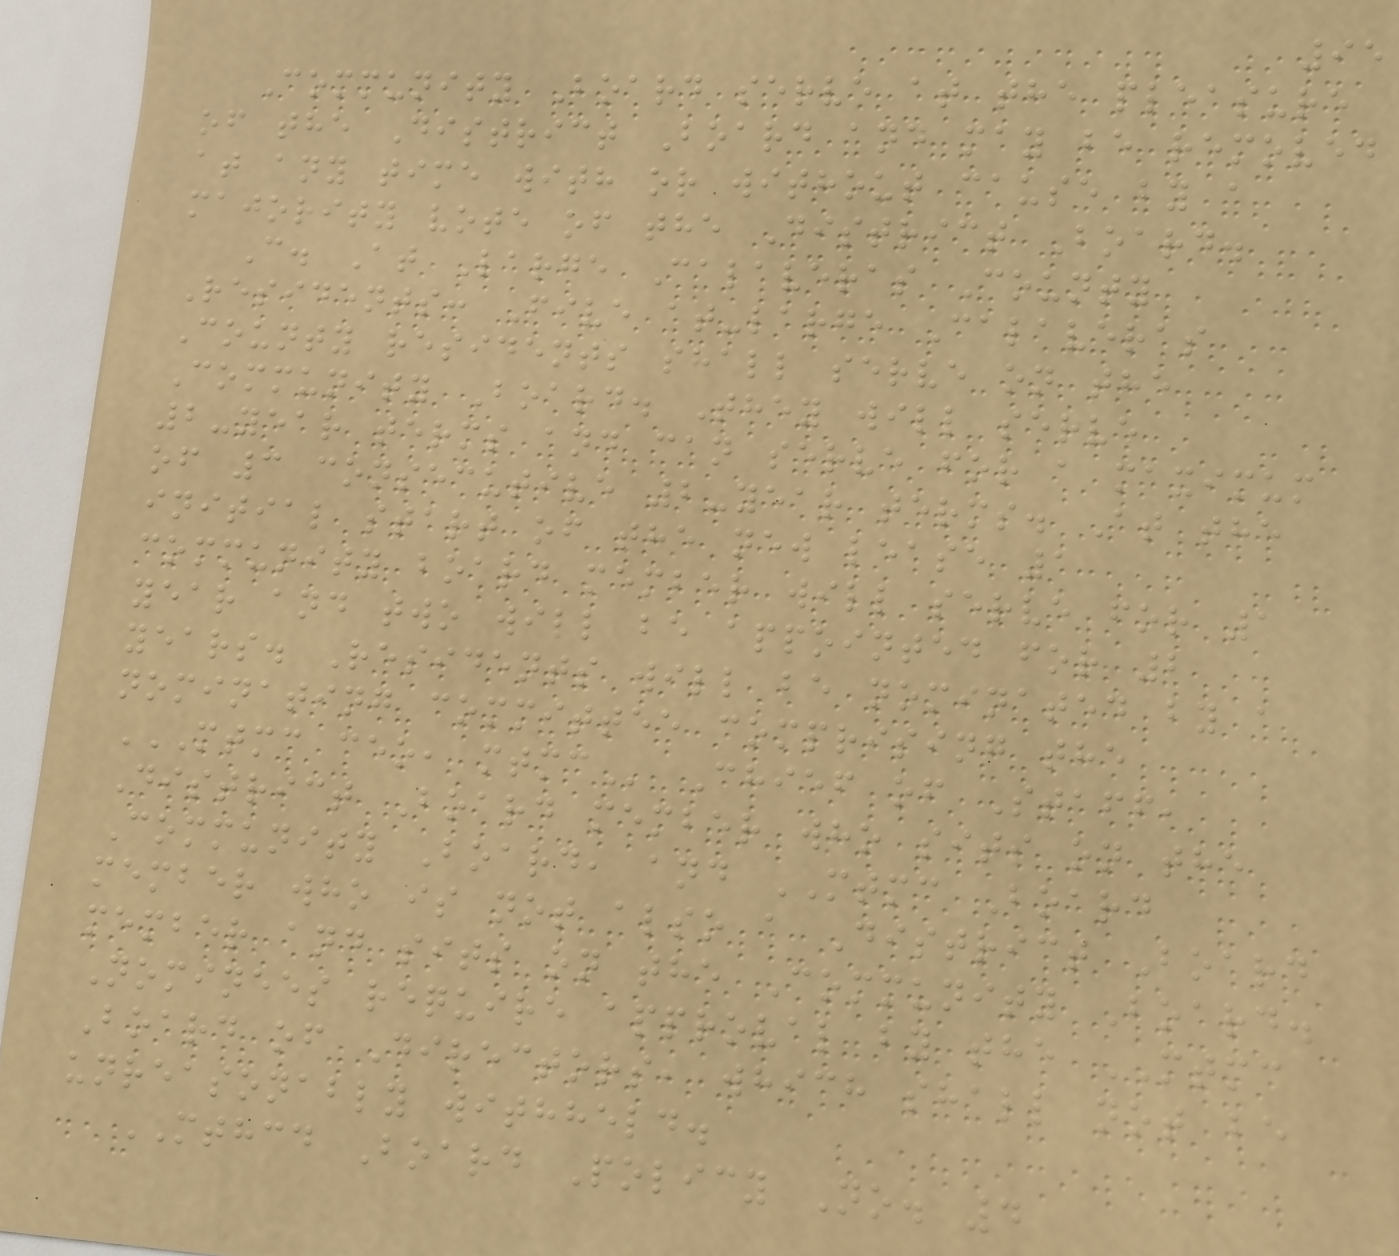95
Community Board serve at the pleasure
of the District Board and may be removed
at any time with or without cause by a
majority vote of the District Board.
C. At Large Calaveras County
Residents: Five at-large Calaveras
County residents shall serve on the
Community Board. They will serve
2-year terms and can serve for a maximum
of 3 consecutive 2-year terms. At the
initial start of the new lease 1
community board member will serve for 1
year and two will be appointed for 2
years. Residents will be nominated by a
nominating committee comprising the
MTMC CEO, MTMC Chief of Staff,
District Board member who sits on the
Community Board, and MTMC Board
member who is not also a District Board
member and sits on the Community Board.
Nominees require approval by the MTMC
Board of Directors, which shall not be
unreasonably withheld.
MTHCD Board Policy No. 4
